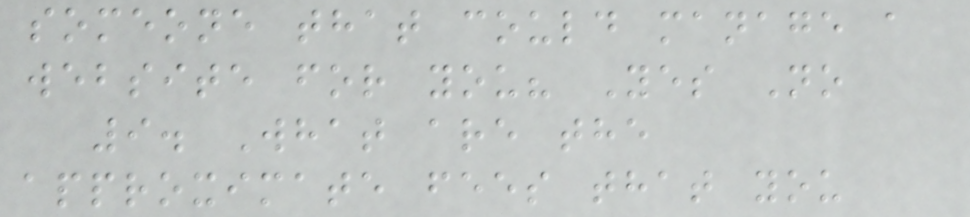someone that could manage a
website for you? Yes No
9. What are the
approximate fees that you
